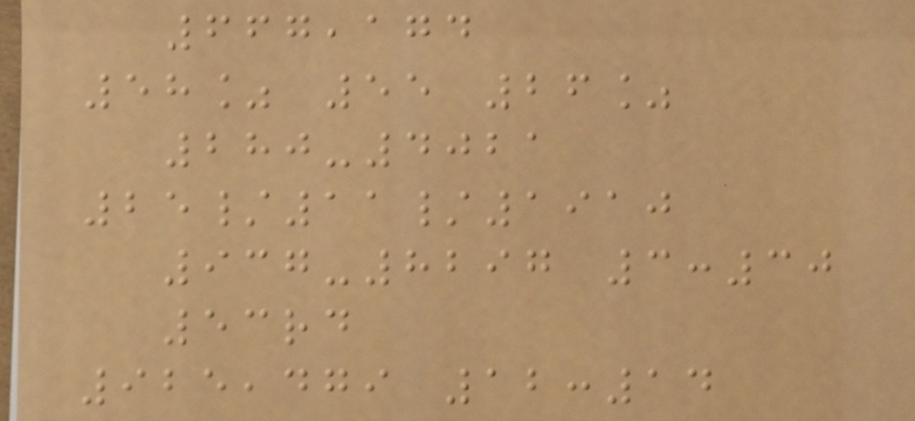667,174
58% 55 26%
280-4021
25/11/1910
937-8297 3:30
53rd
925,479 12:14
